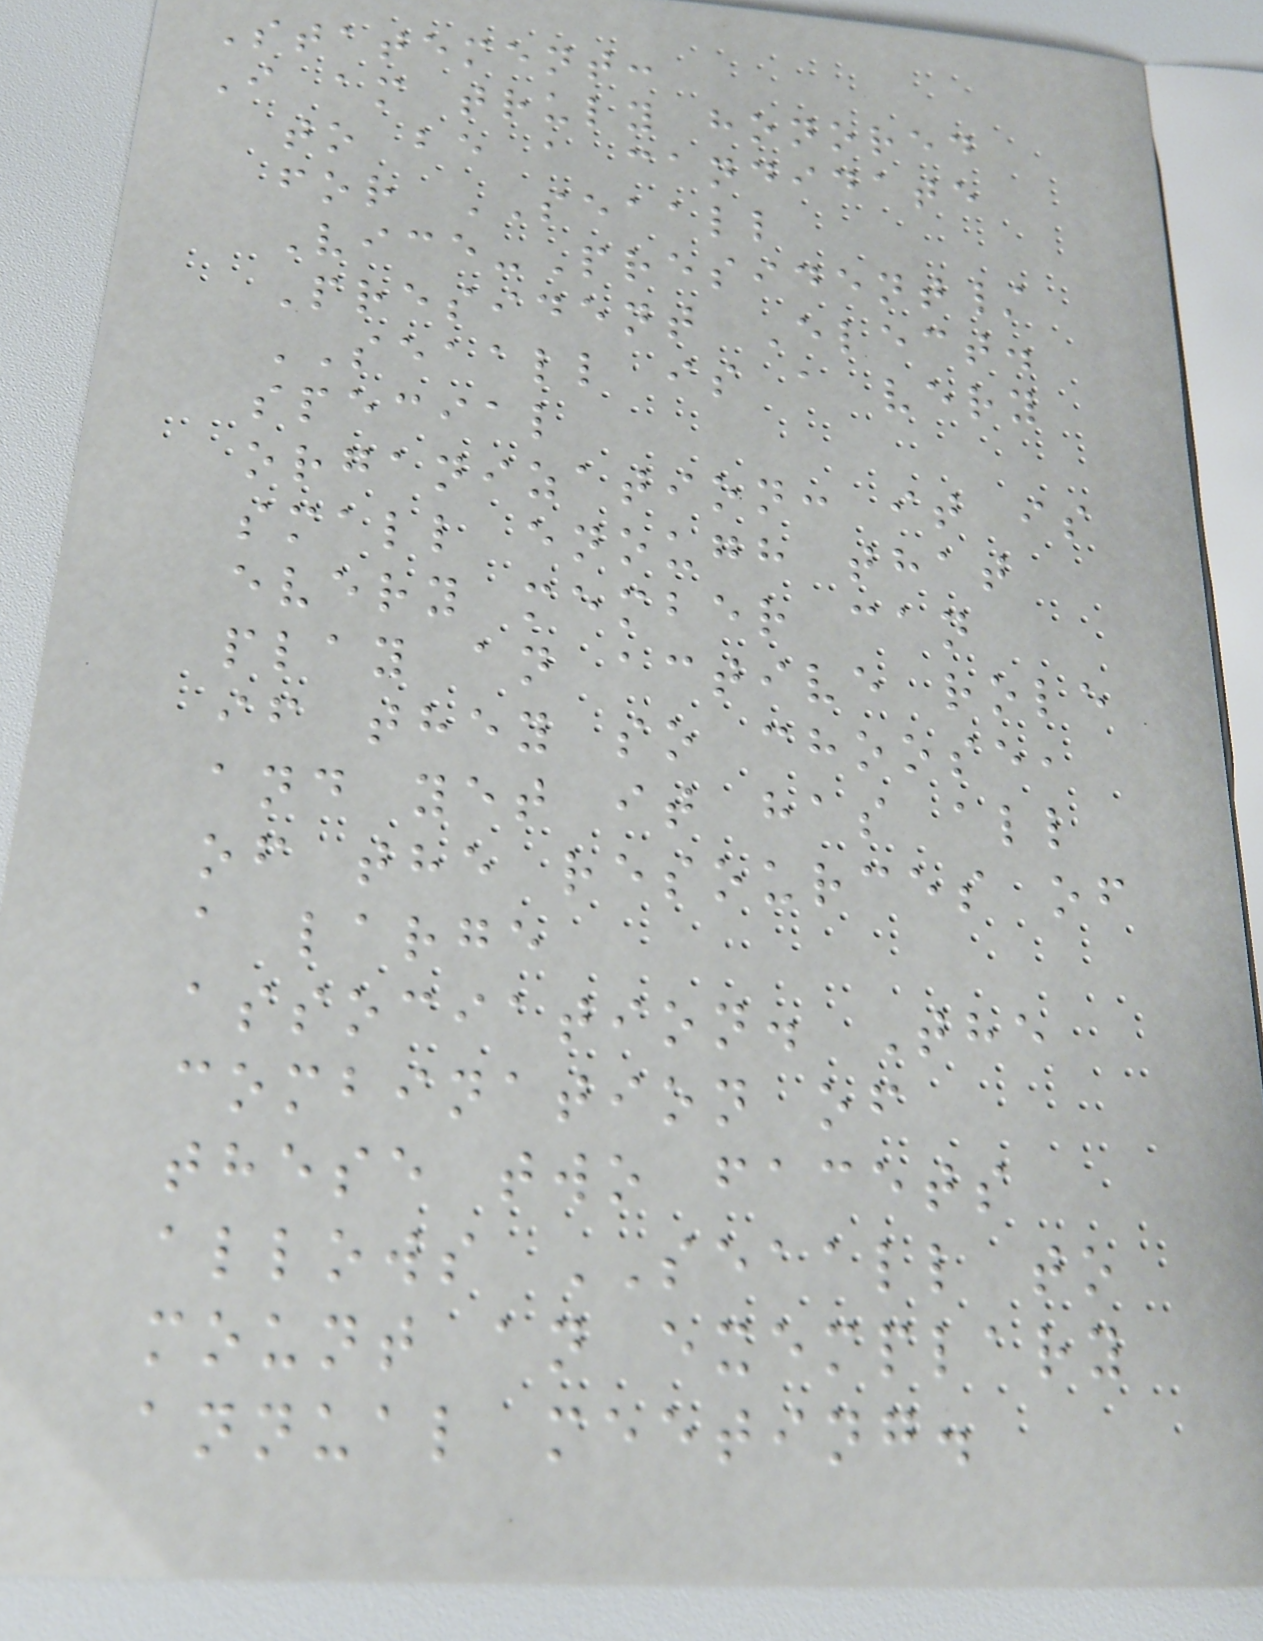Statement:
I am truly honored
to be a candidate
for SEAALL
Vice-President/
President Elect.
SEAALL is a very
special
organization: it is
small enough that
every member can
play an active role
if they so choose,
and yet it has all
of the resources of
a large
association. The
combination of
these two facets
allows SEAALL to
mount an exemplary
annual meeting.
